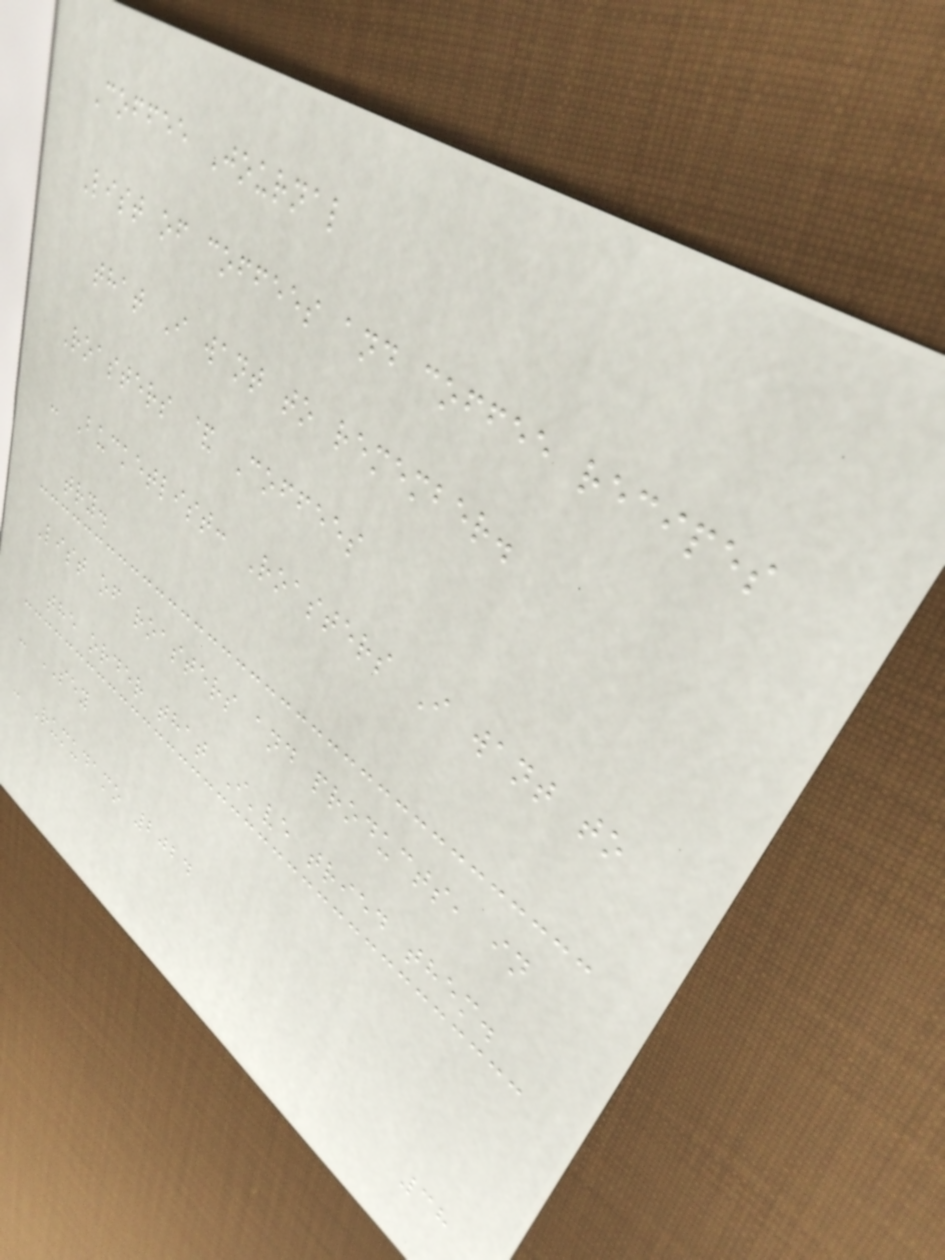Coffee Journal
List of coffees and coffee recipes
that I want to remember.
Roasters & Coffees
- Bucketlist: Roasters I want to
try.
List of roasters and products, in
the order that I've tried them.
- SEY
- Rumudamo 2024
38
